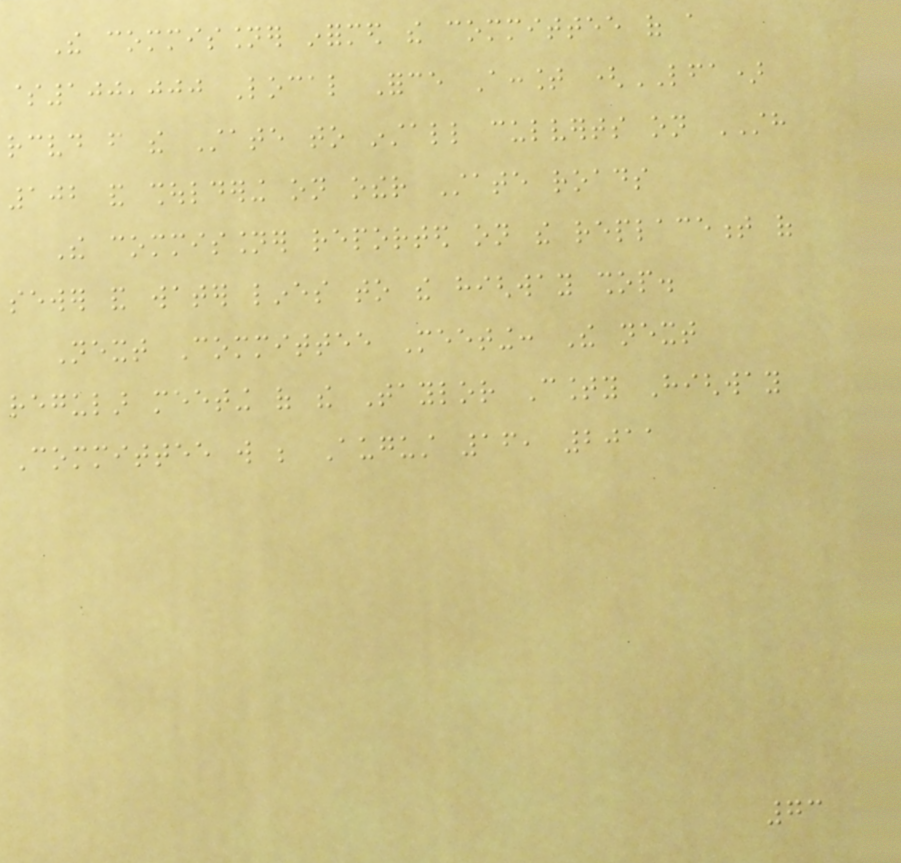The commissioner informed the committee of a
$100,000 Local Force Account (LFA)
received from the State to install culverts on STH
102 and shouldering on other State roads
The commissioner reported on the replacement of
sewer and water lines to the highway shop.
Next Committee Meeting: The next
regular meeting of the Taylor County Highway
Committee will be August 16, 2011
73
